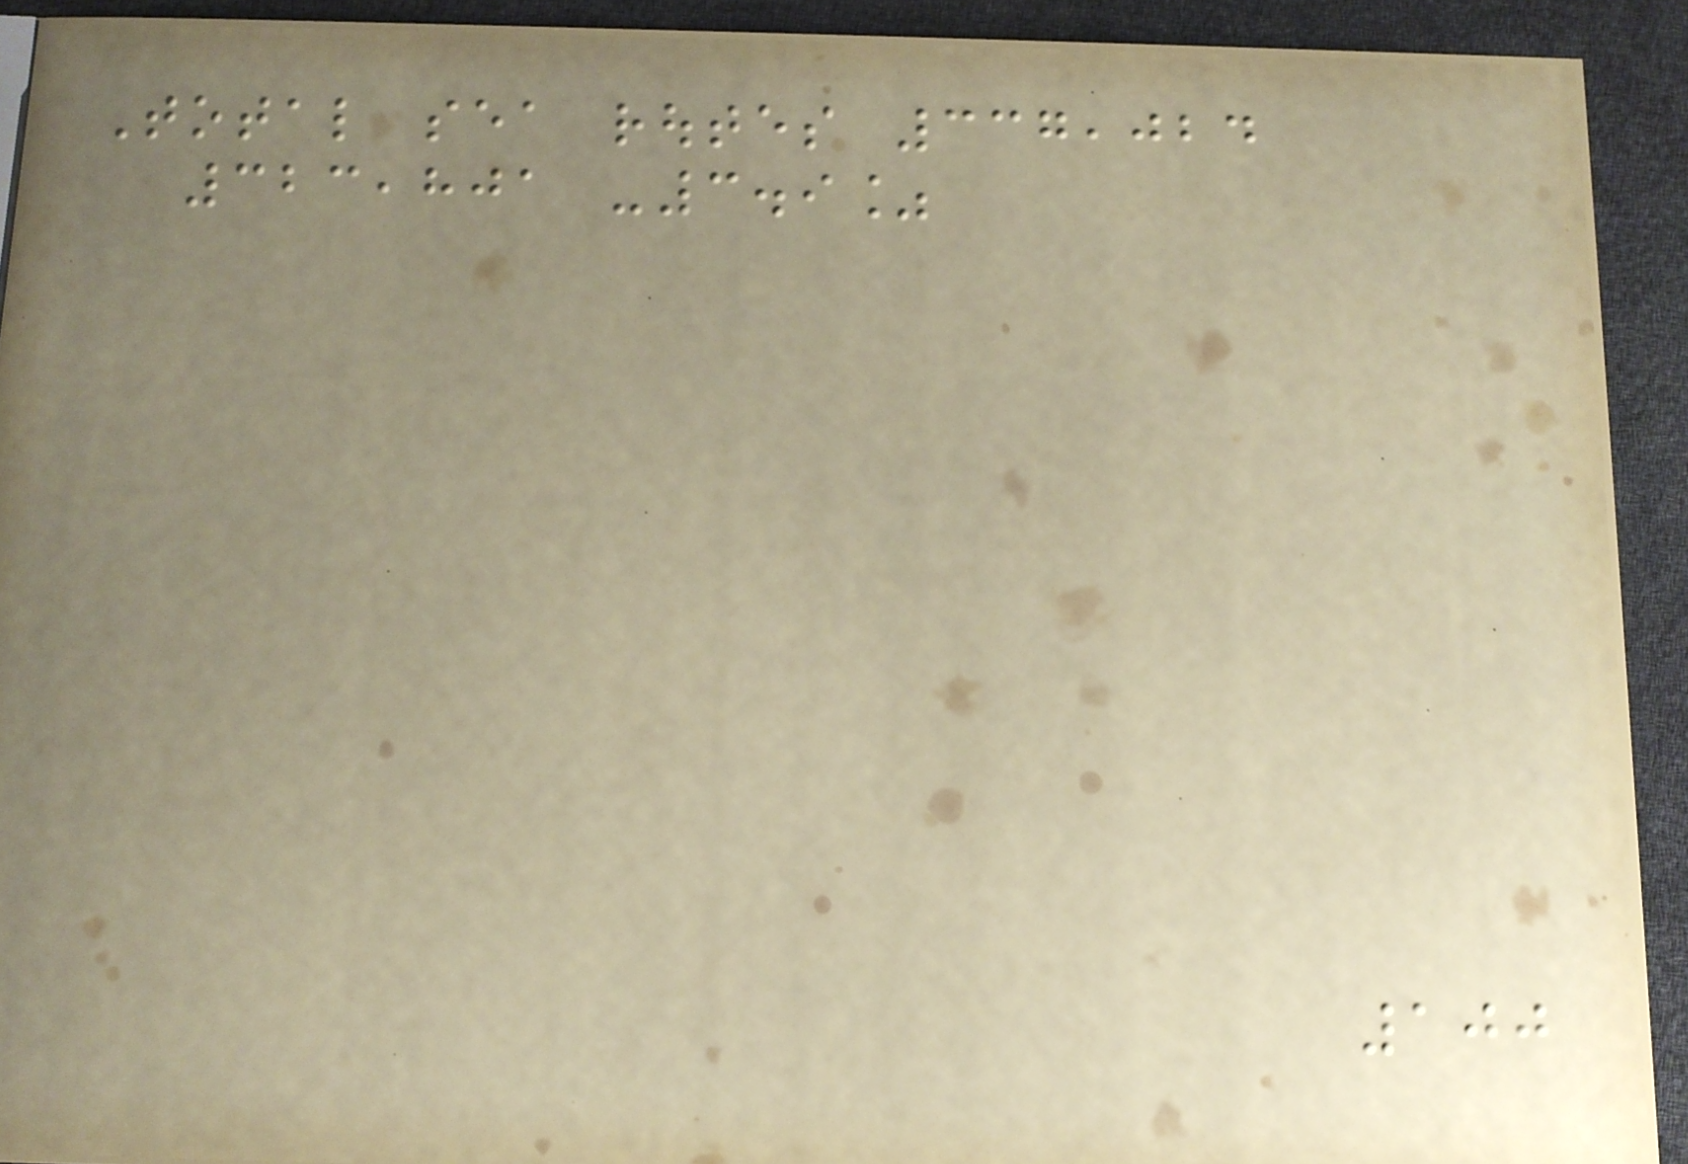Total sea routes 337,024
323,801 -3.9%
100
